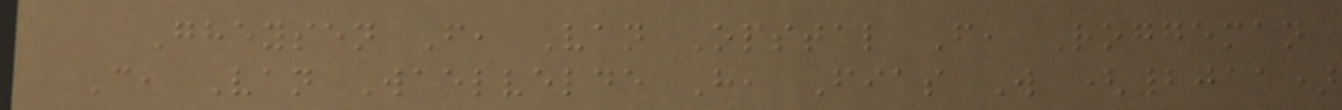Gheysen F, Van Opstal F, Roggeman
C, Van Waelvelde H, Fias W (2011)
